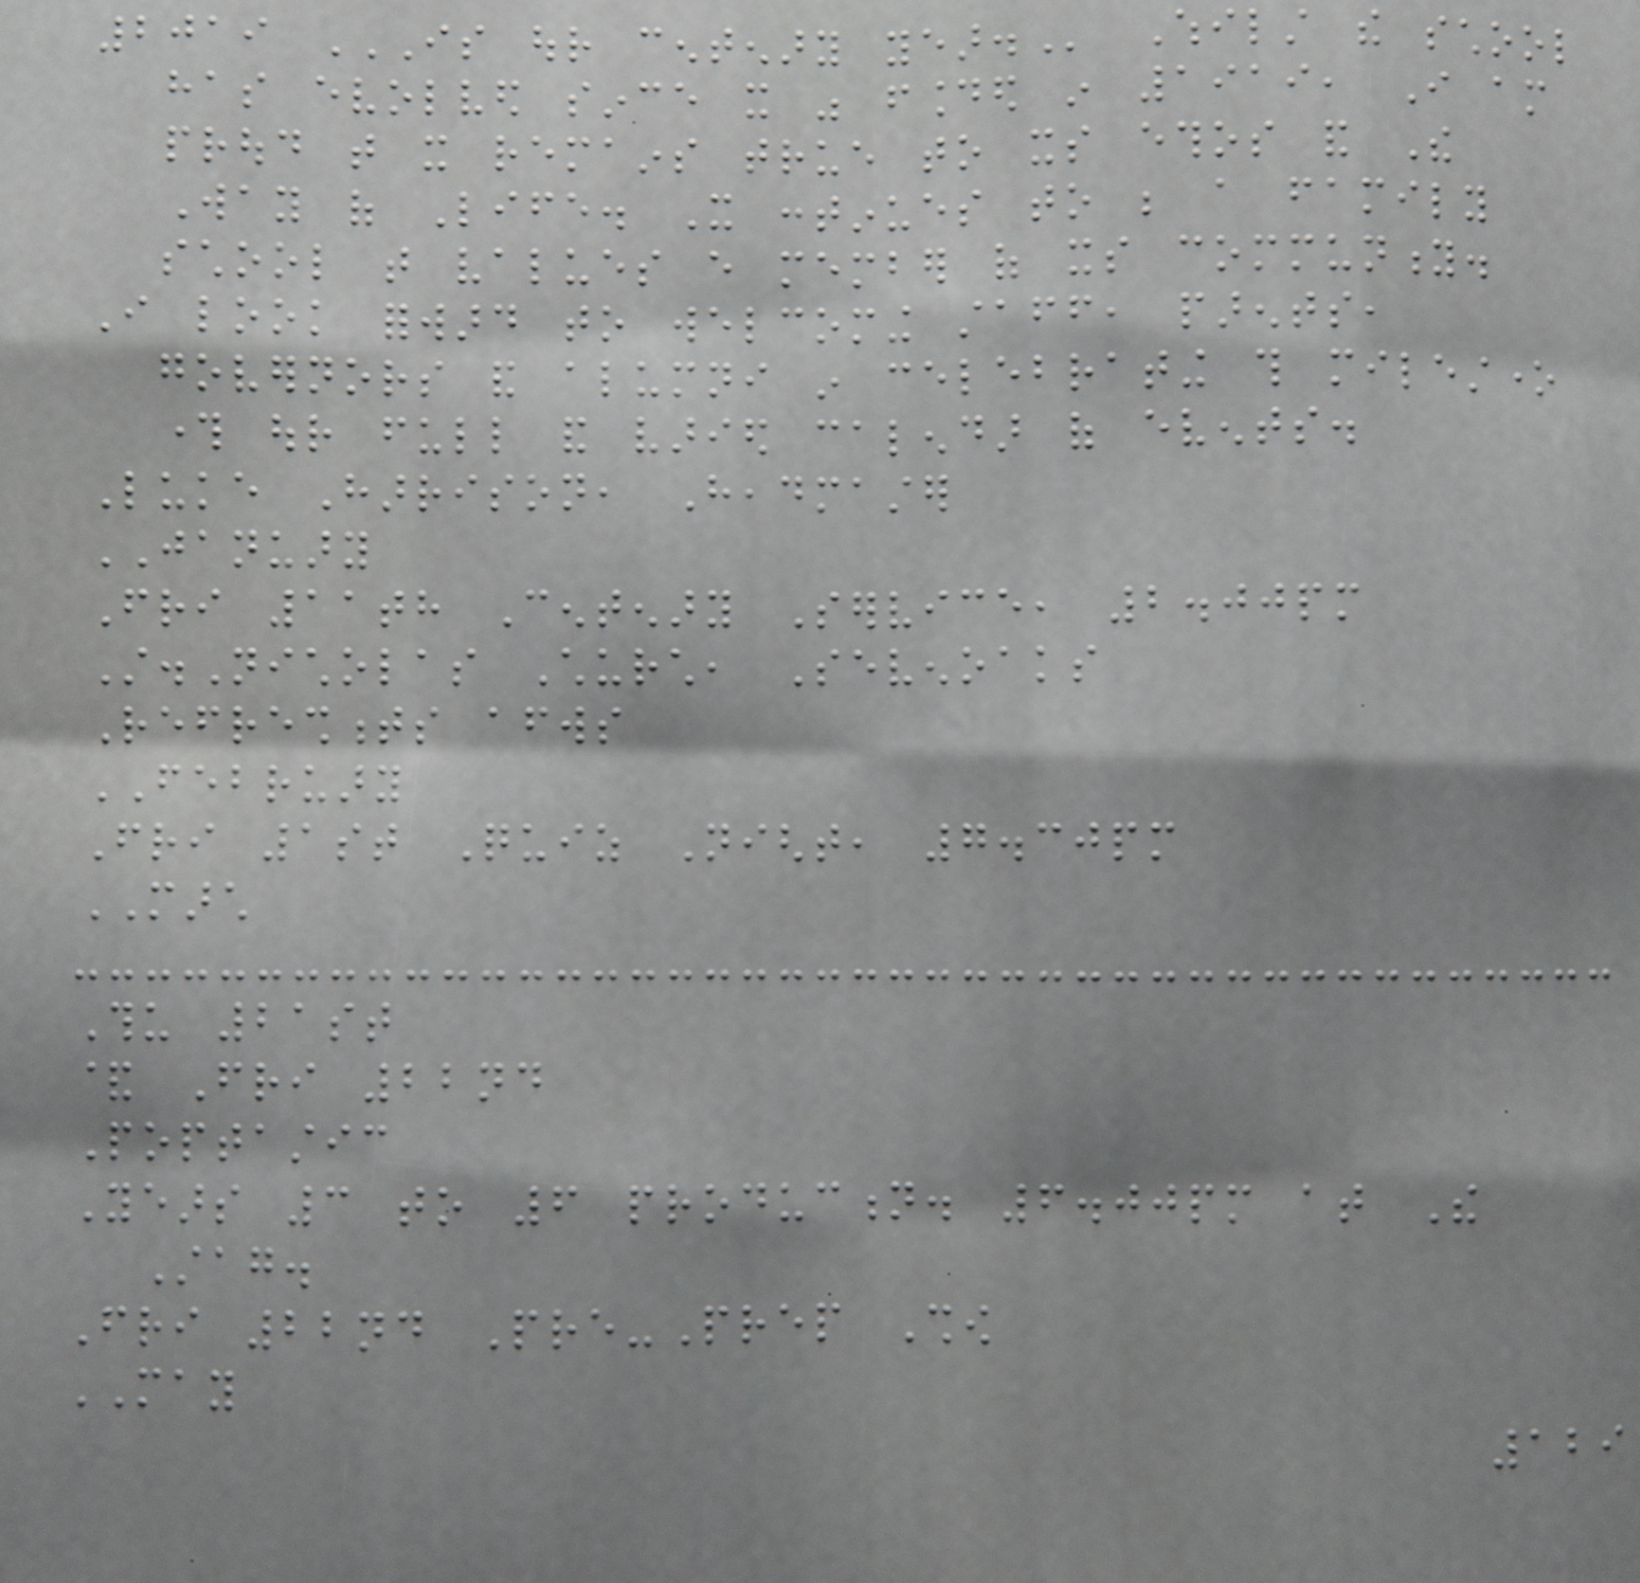2019 IS OUR CENTENARY YEAR. Whilst the school
has evolved since it was founded in 1919, I am
proud that it remains true to its ethos and The
Way of Life. It continues to be a family
school that values every member of its community.
I look forward to welcoming staff, parents,
governors and alumni in celebrating this milestone
through our full and varied calendar of events.
Luke Harrison, Headmaster
JANUARY
Fri 11th Centenary Service, 2.00pm
St.Nicholas Church, Sevenoaks
Refreshments afterwards
FEBRUARY
Fri 1st Quiz Night, 7.30pm
MARCH
Thu 21st
& Fri 22nd
Poptastic
Years 3 to 6 production. 6.00pm at The
Stag.
Fri 22nd Pre-Prep Show
MAY
129
